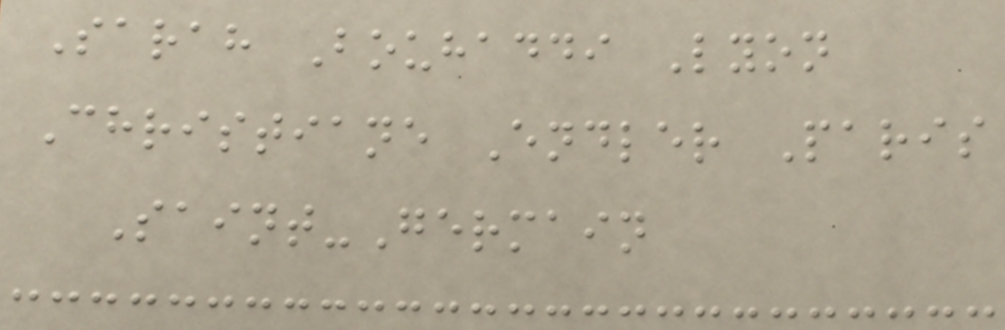Sarah Bouhaddi Lyon
Christiane Endler Paris
Saint-Germain
